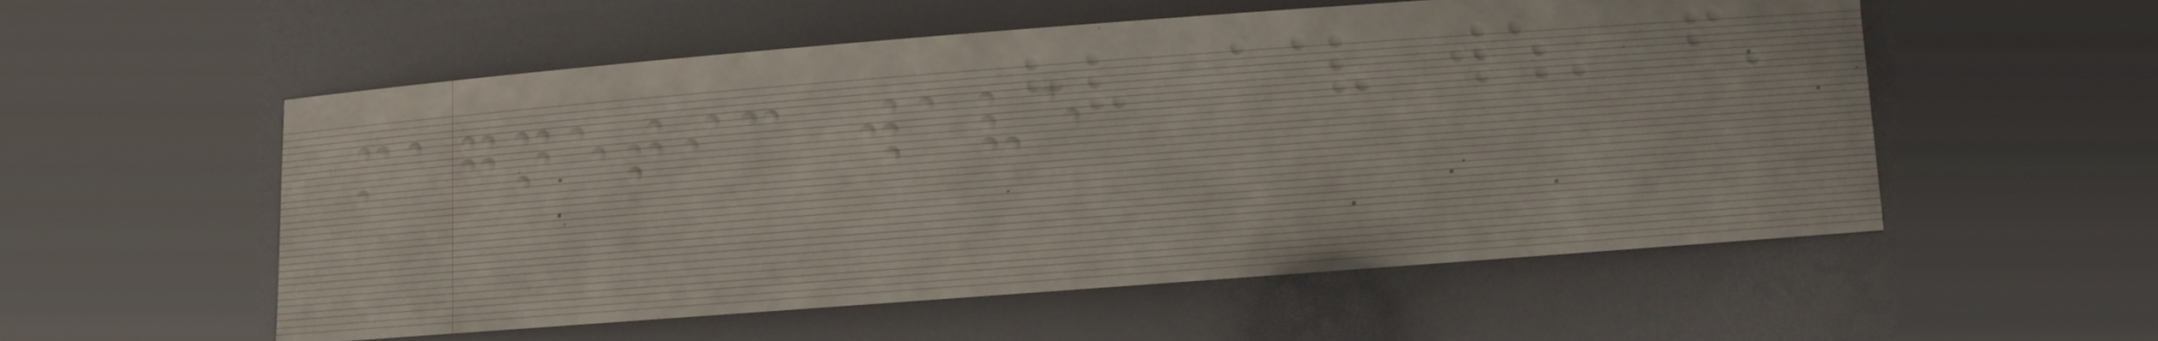magnetic wave
